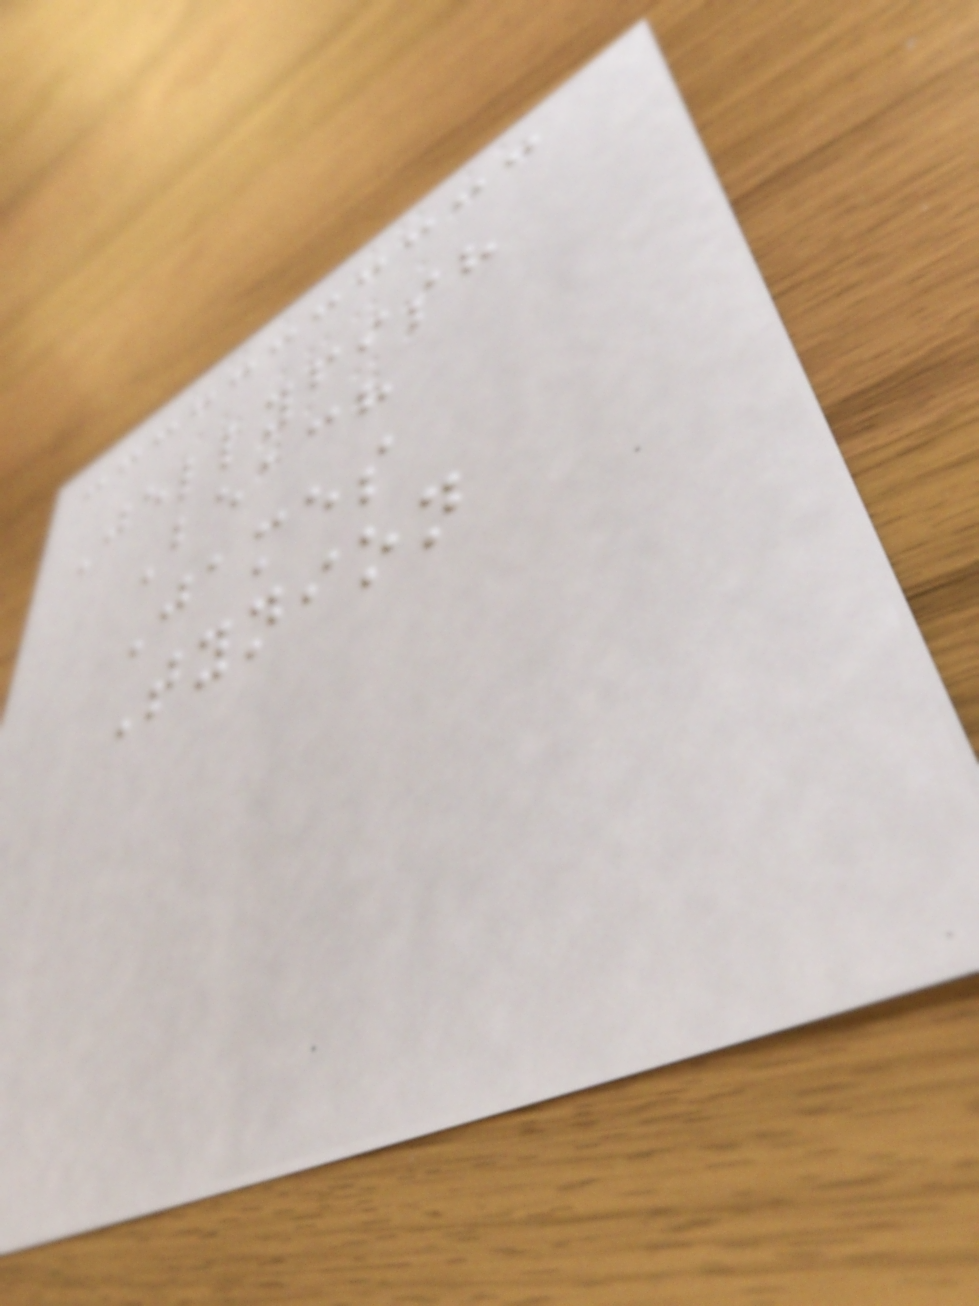Jellyfish
Beach
James
Tynion
